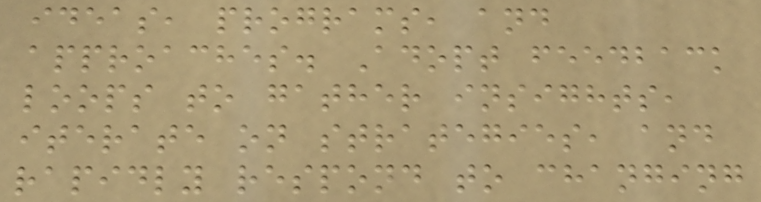ideas, programs, and
approaches. Adopt feedback
loops to gather insights,
iterate on strategies, and
rapidly respond to changing
